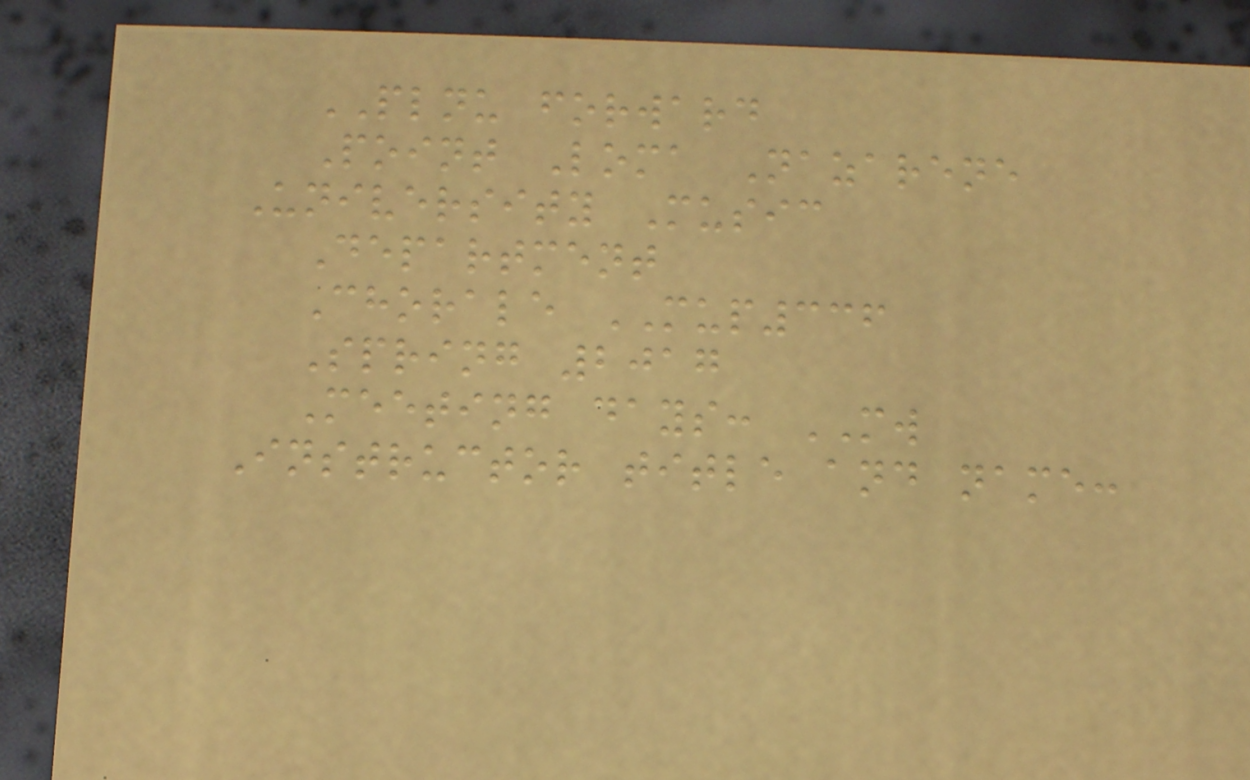PLNU forward
Point Loma Nazarene
University Music
Department
Chorale MUP336
Spring 2017
Meeting days: MW
Instructor title and name:
